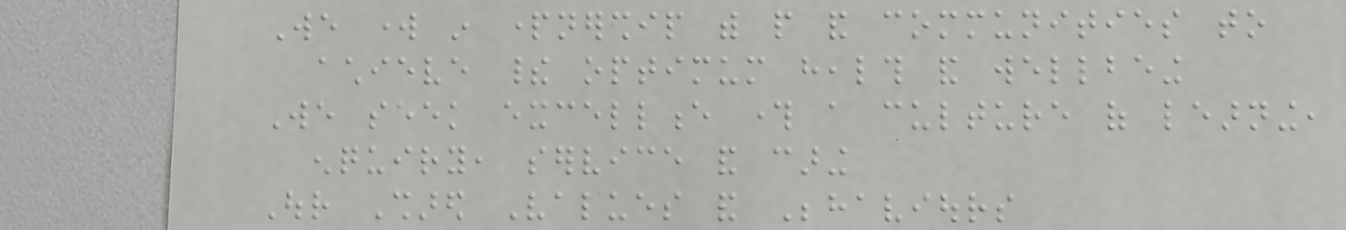We work in partnership with people and communities to
achieve their optimum health and wellbeing
We seek excellence through a culture of learning,
enquiry, service and caring
Our Shared Values and Behaviours
